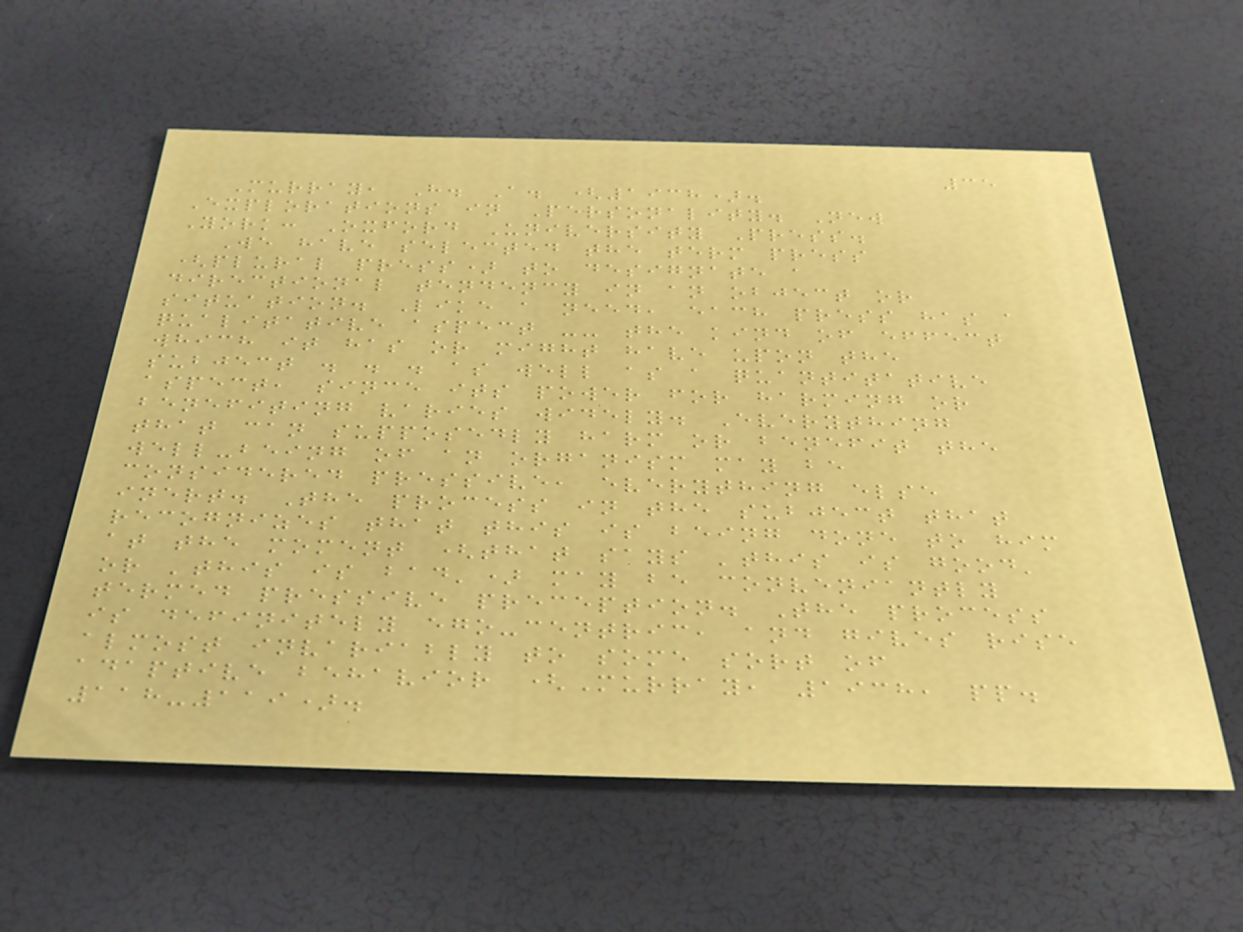35
Murray, H. A. (1938).
Explorations in Personality. New
York: Oxford University Press.
We have selected the term press
(plural press) to designate a
directional tendency in an object or
situation. Like a need, each press has a
qualitative aspect -- the kind of effect
which it has or might have upon the
subject . . . as well as a quantitative
aspect, since its power for harming or
benefiting varies widely. Everything
that can supposedly harm or benefit the
well-being of an organism may be
considered pressive, everything else
inert. The process in the subject that
recognizes that this is being done to him
at the moment (that says 'this is good'
or 'this is bad') may be conveniantly
termed pressive preception. The process
is definitely ego-centric, and gives rise
almost invariably to some sort of
adaptive behavior (Murray, 1938, pp.
118-119).
